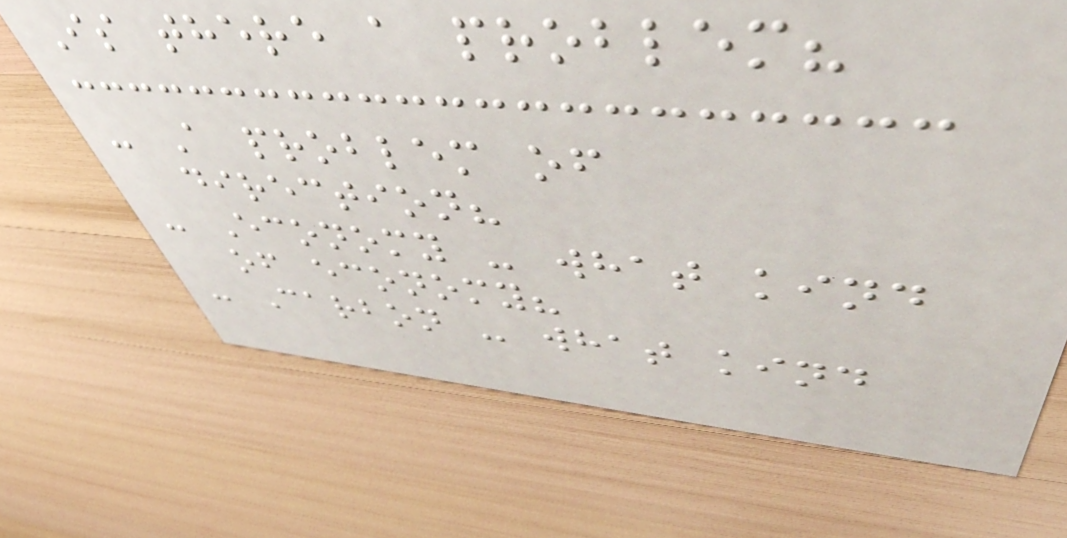Is there a problem?
- A problem of
direction?
- Economy - what kind
of economy?
- Carbon - what kind
